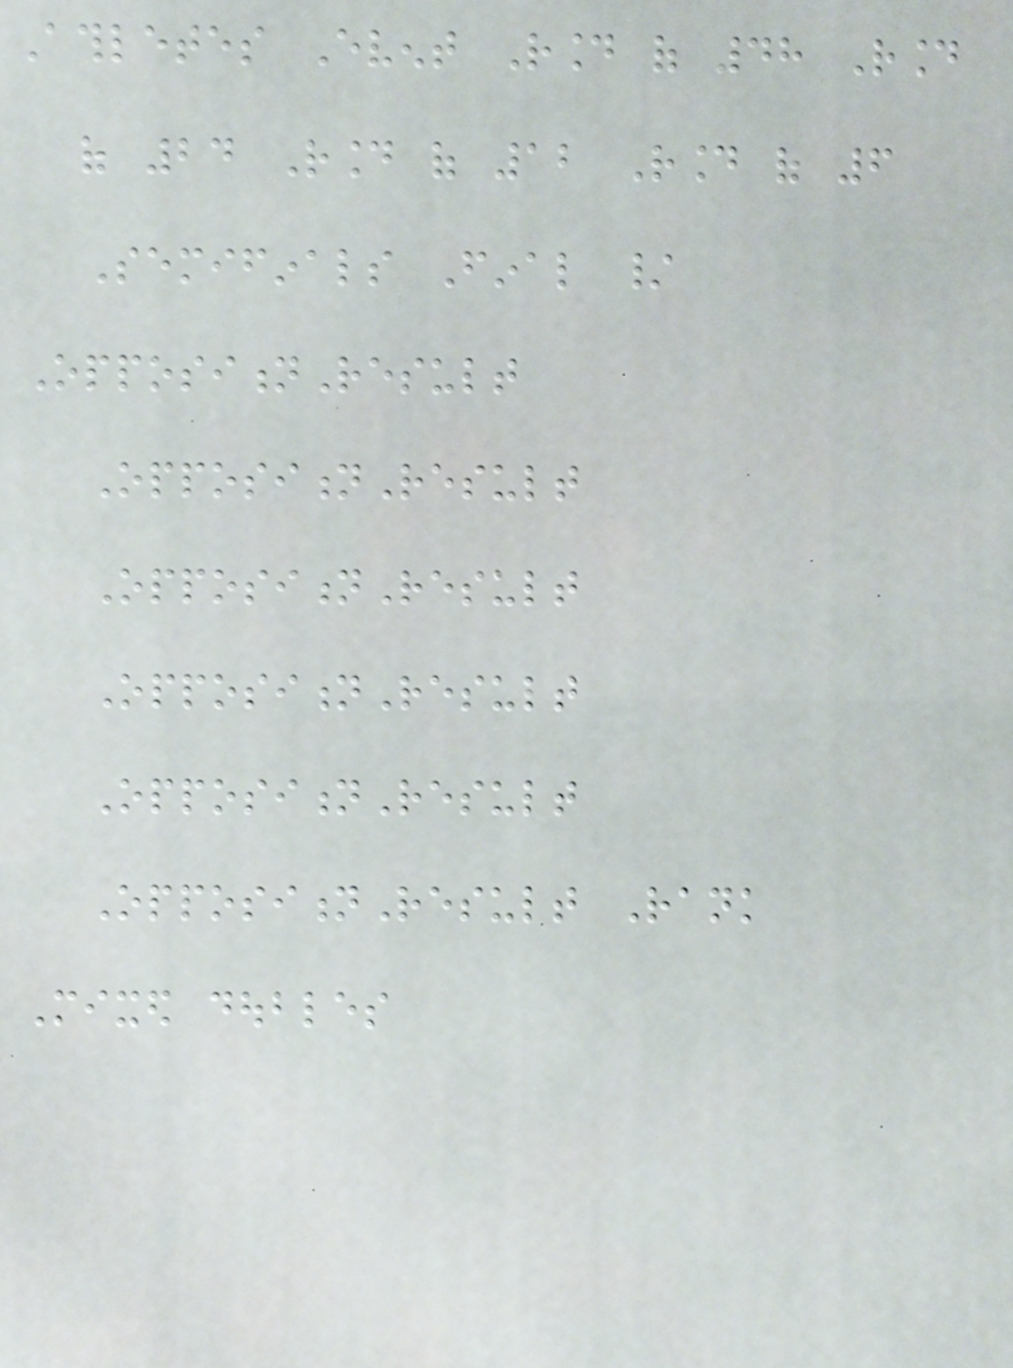Athletes Event Round of 48 Round
of 24 Round of 12 Round of 6
Semifinals Final /
OppositionResult
OppositionResult
OppositionResult
OppositionResult
OppositionResult
OppositionResult Rank
Mixed doubles
